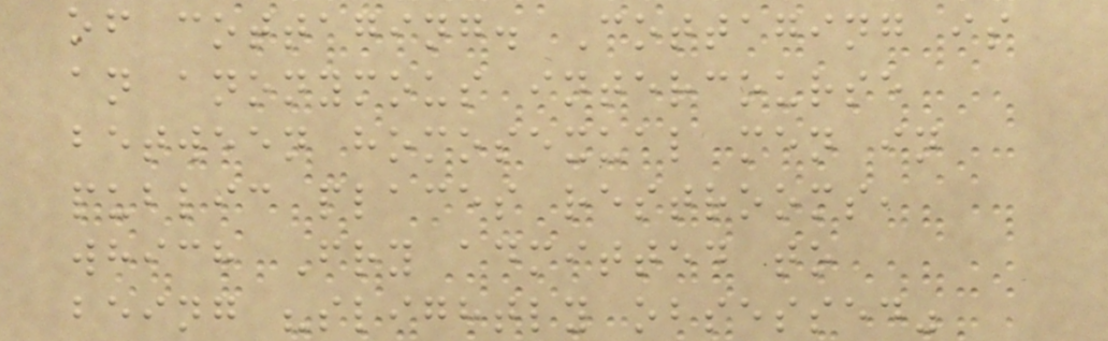of cottaging. Cottaging is
an anonymous intercourse
between homosexual men in
public places restrooms,
which Fry admitted to
being "slightly obsessed"
